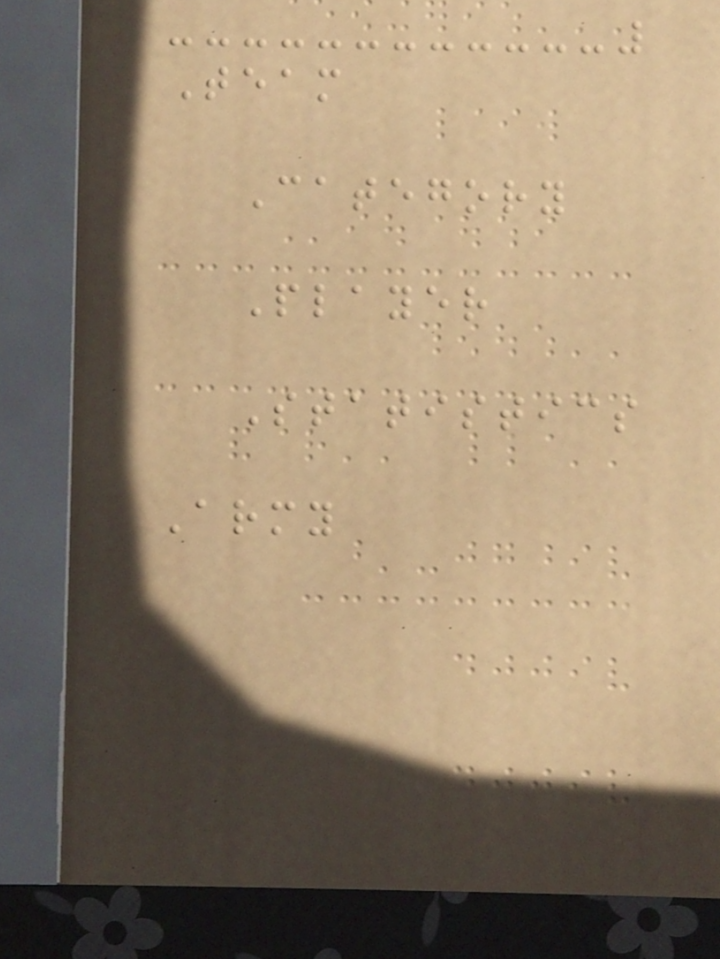Team
Category
Player
Statistics
Army
